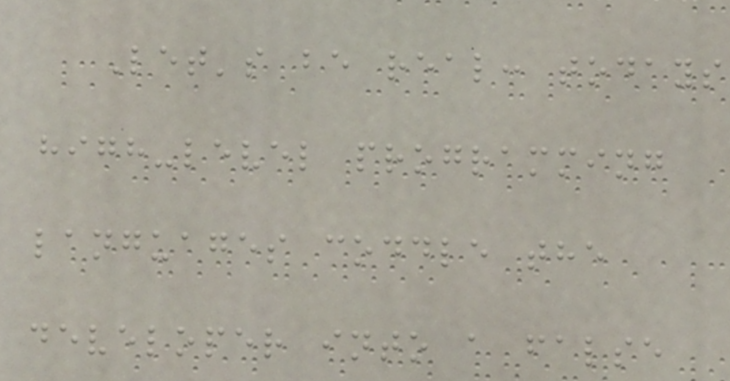Let's be real: todays
high-level programming
languages coddle the
developer into a false
